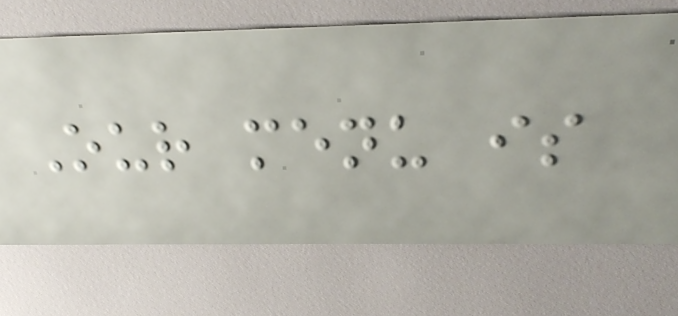Our menu is
